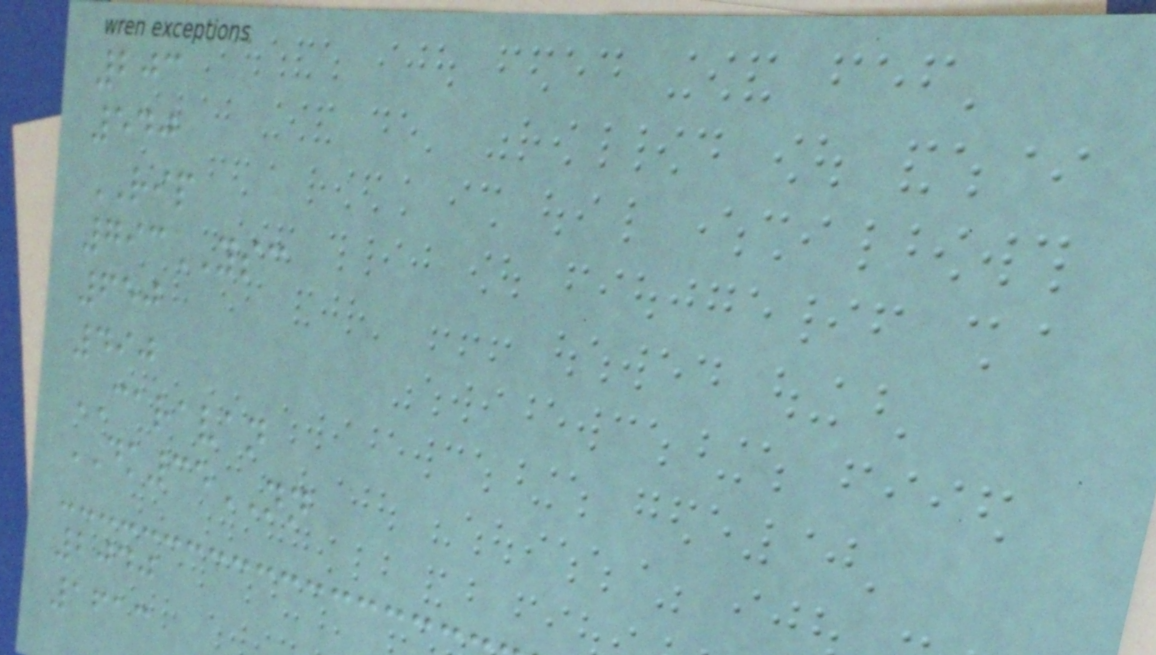203
540
RIP
793YSC
650
490
CARAVAN
DK35NN
2040
1613
